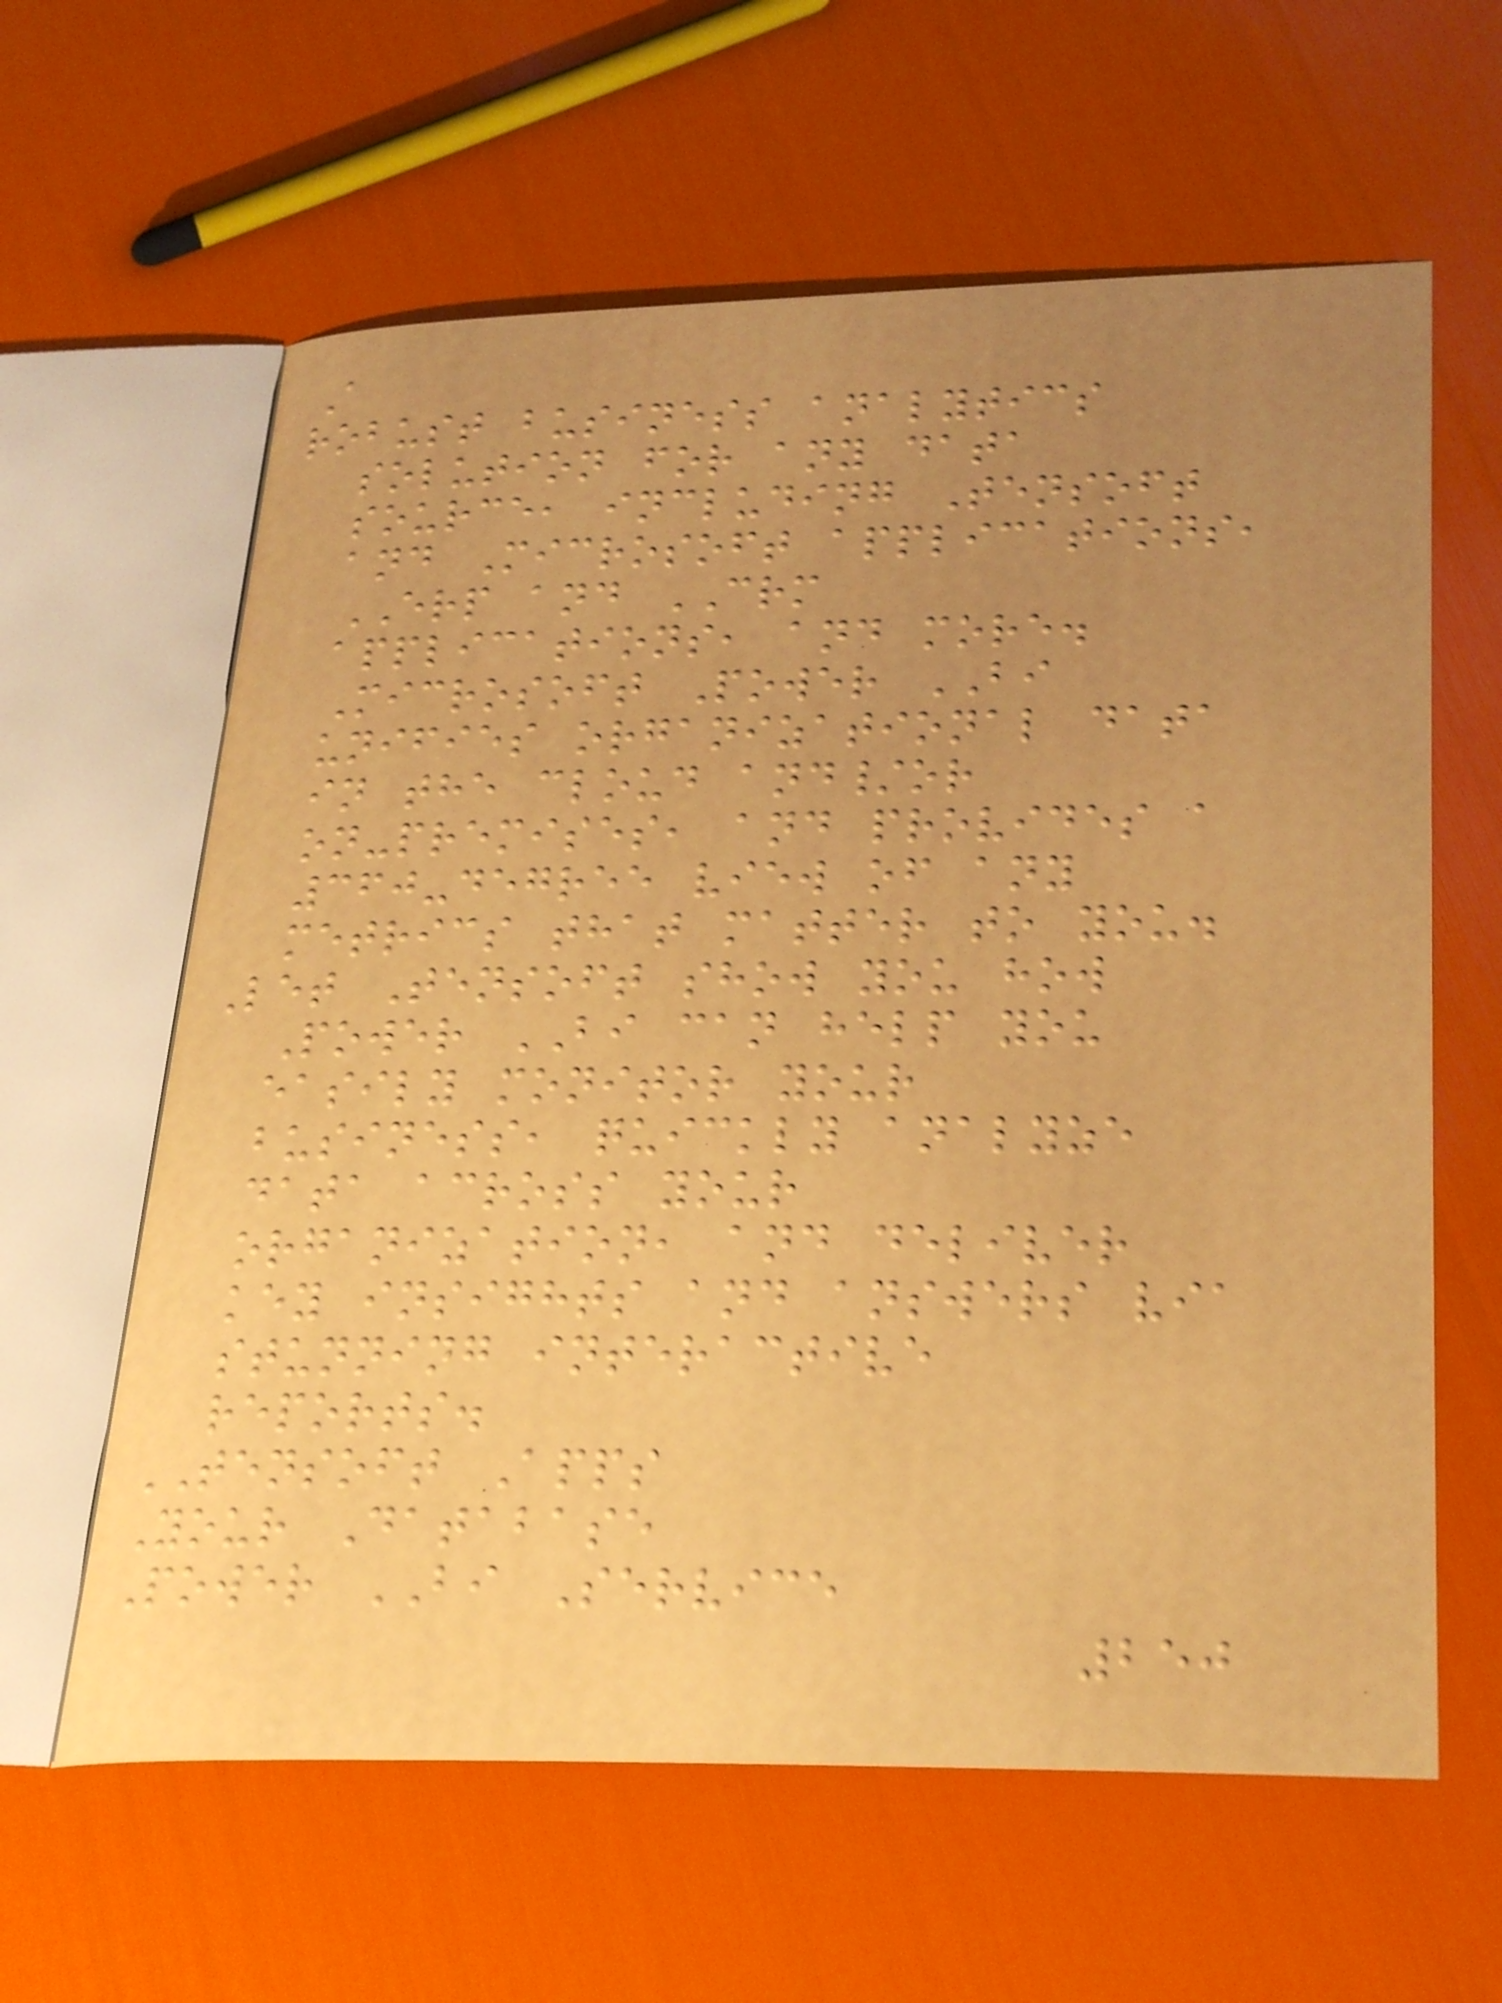A
robust business analytics
solution for any data
source, including Tensoft
and Microsoft applications,
ERP and CRM
applications, and more.
Microsoft Power BI
unifies organizational data
in the cloud and/or
on-premises, and provides a
360-degree view of any
metrics that matter to you.
Let Tensoft show you how
Power BI can help you
easily monitor your
business, quickly analyze
data across your
organization, and deliver
key insights and answers via
stunning interactive
reports.
TENSOFT Apps
Your Database
Power BI Service
250
